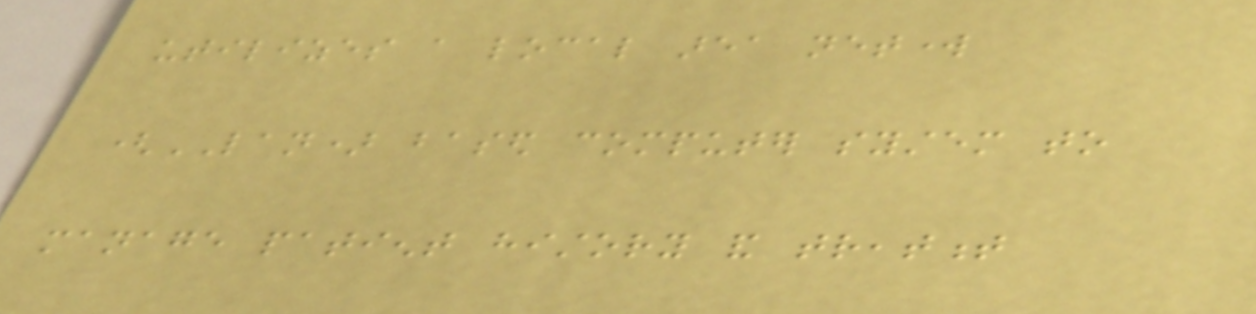utilizes a local area network
(LAN) based computer system to
manage patient history and treatment
